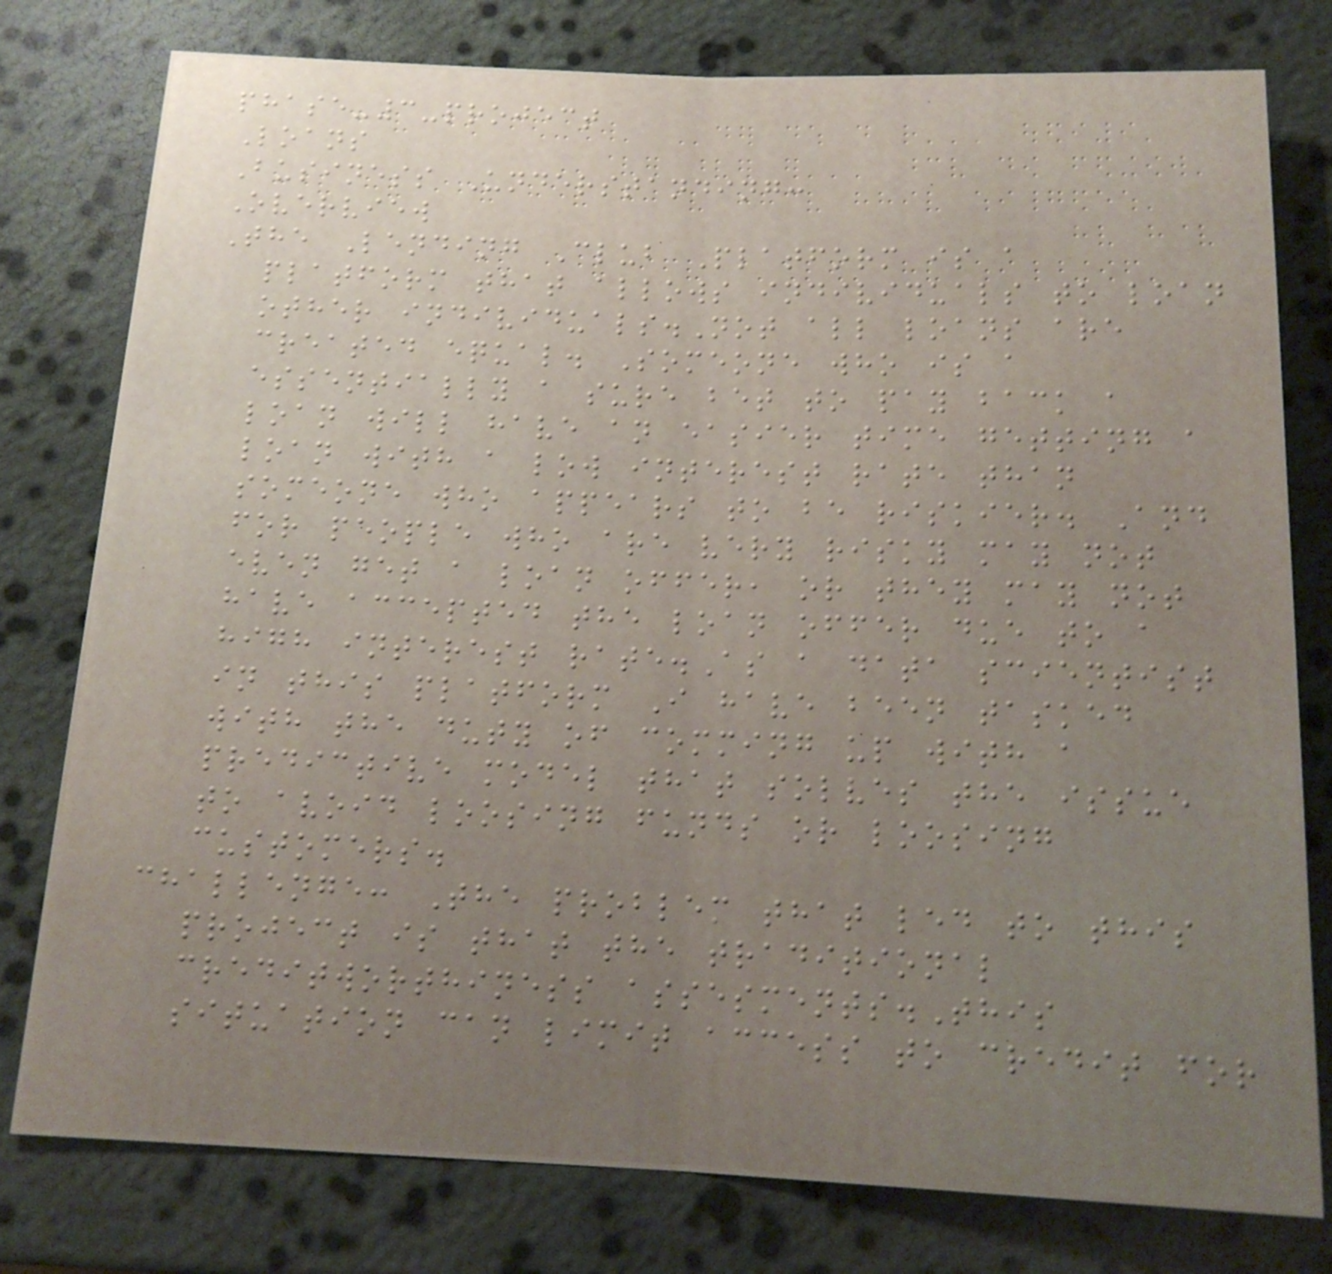phase-3-project
Loans
Business Understanding:
Overview
The Lending Club Platform is a
platform that allows individuals to loan
other individuals.Not all loans are
created equal. Someone who is a
essentially a sure bet to pay back a
loan will have an easier time getting a
loan with a low interest rate than
someone who appears to be riskier. And
for people who are very risky may not
even get a loan offer, or they may not
have accepted the loan offer due to a
high interest rate.As a data scientist
in this platform I have been tasked
with the duty of comming up with a
predictive model that solves the issue
to avoid loosing funds or loosing
customers.
challenge: The problem that led to this
project is that the traditional
creditworthiness assesments.This
situation can limit access to credit for
